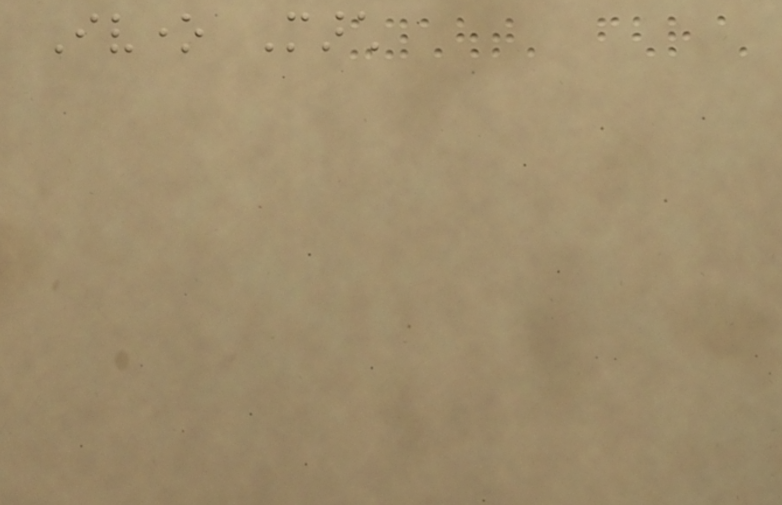Ivone March
